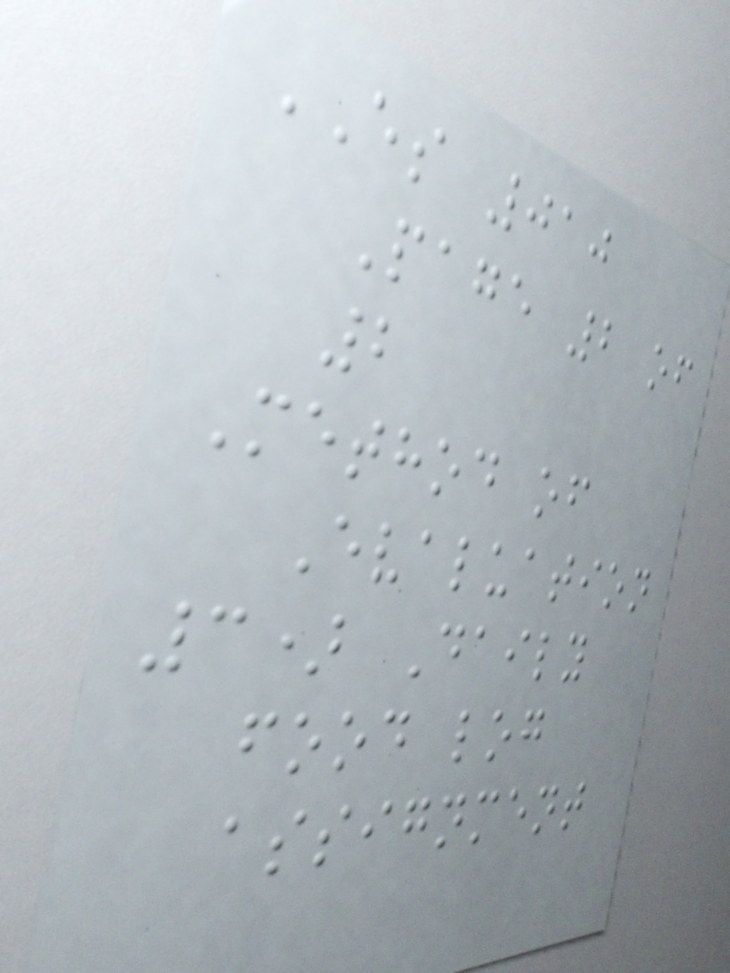ES 010
Page 2 of
2
Method of
Evaluation
3) Daily
food log
assignment
